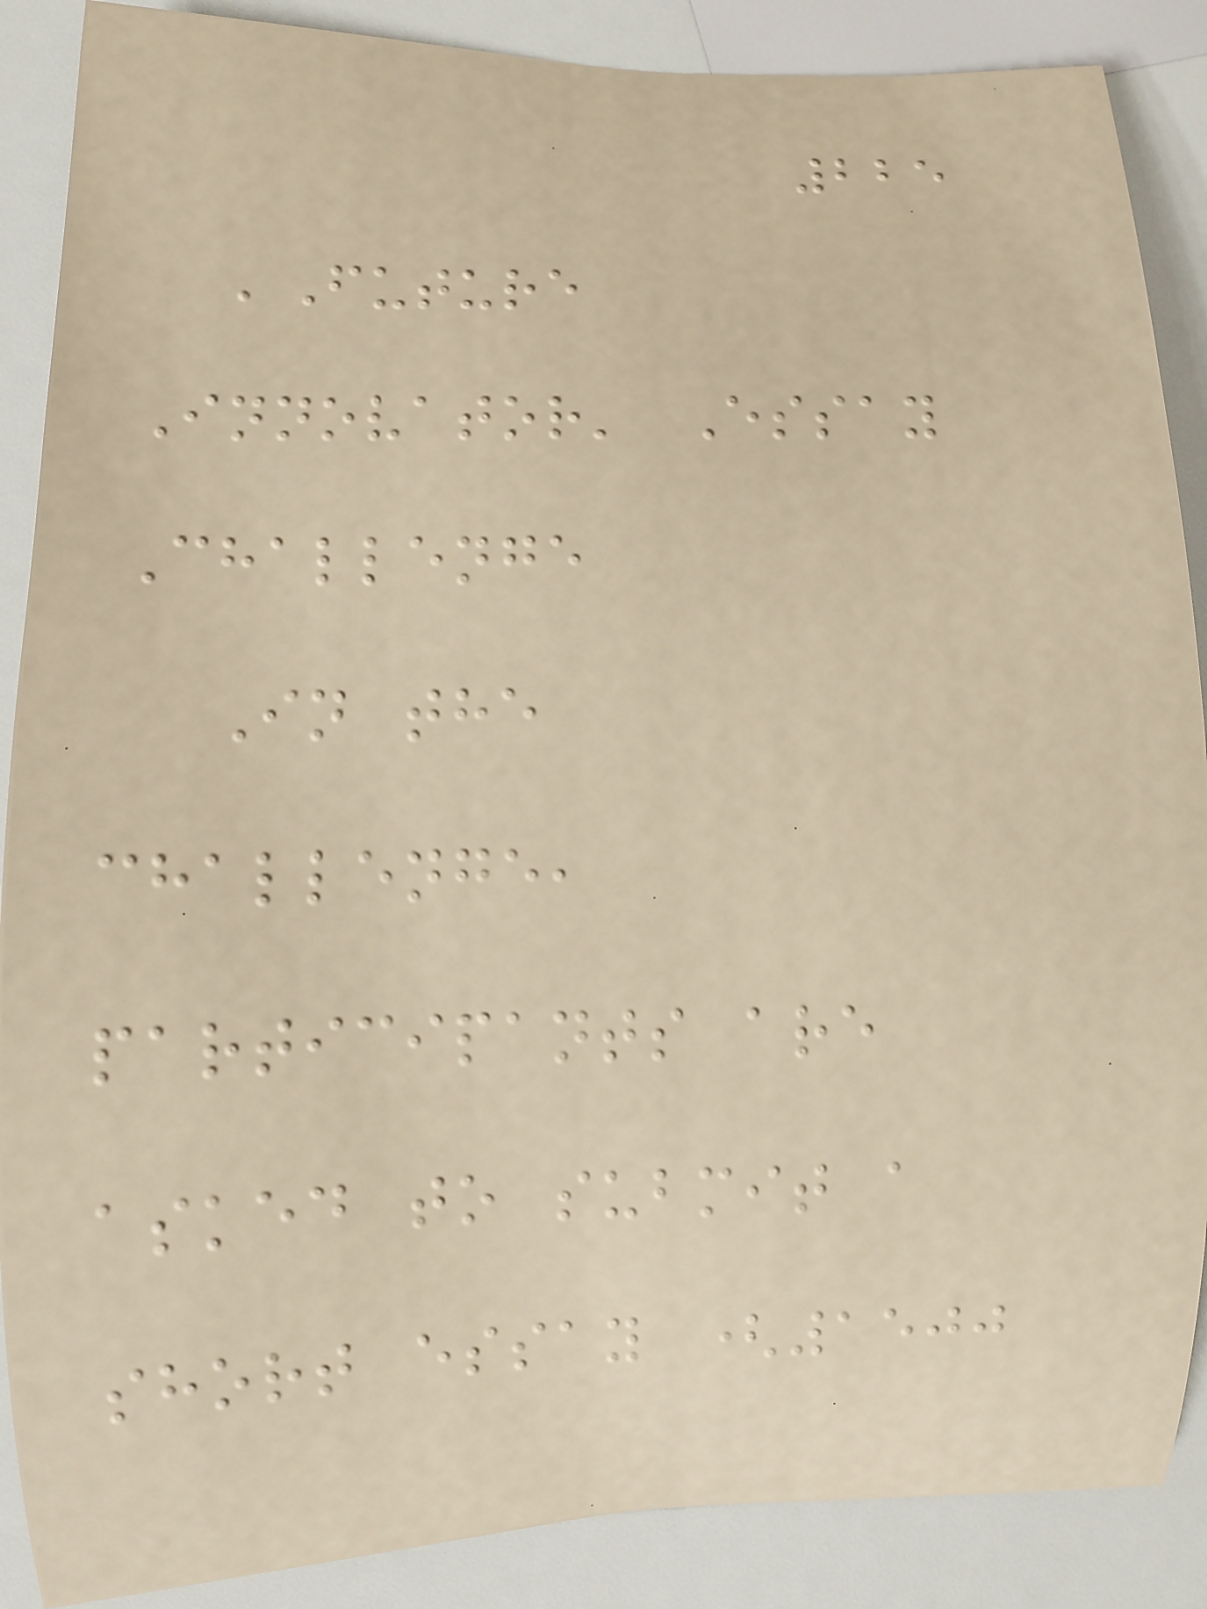225
'Future
Innovator' Essay
Challenge
In the
challenge,
participants are
asked to submit a
short essay (1500
